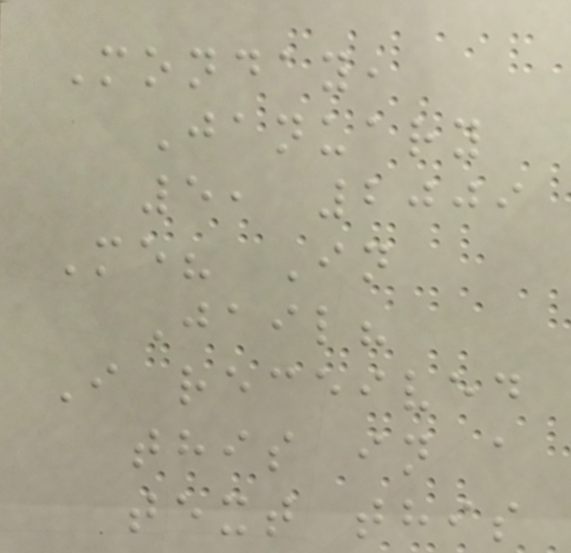Monday,
January
5, 2009
Me? In
Jail?
I received
this in a
text this
